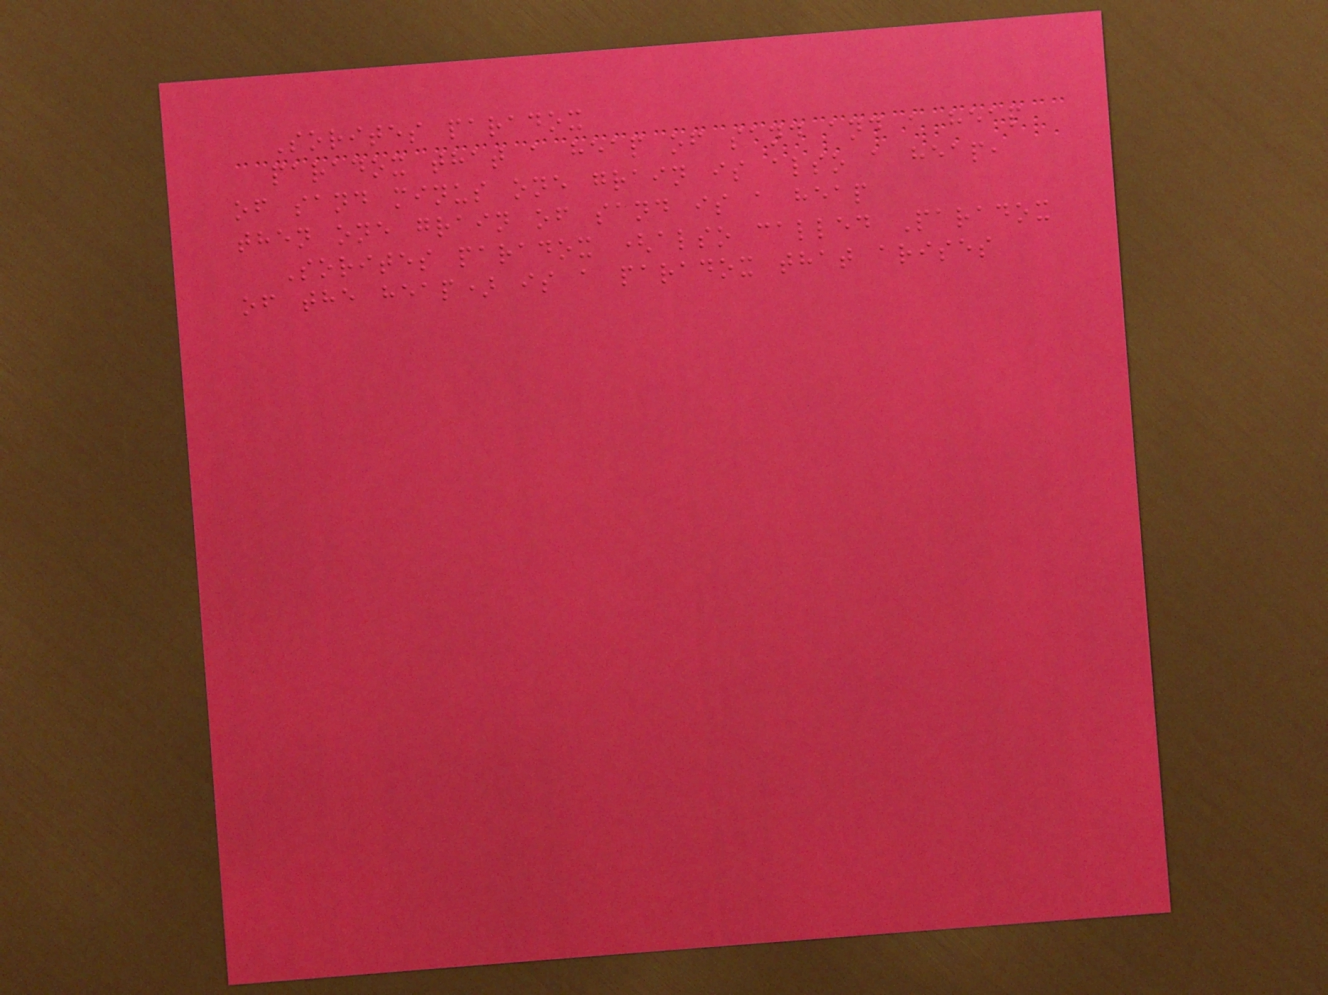Sorites paradox
paradox that a heap of sand and a heap
of sand minus one grain is also a heap,
then one grain of sand is a heap
Sorites paradox (also called Paradox
of the heap) is a paradox that arises
